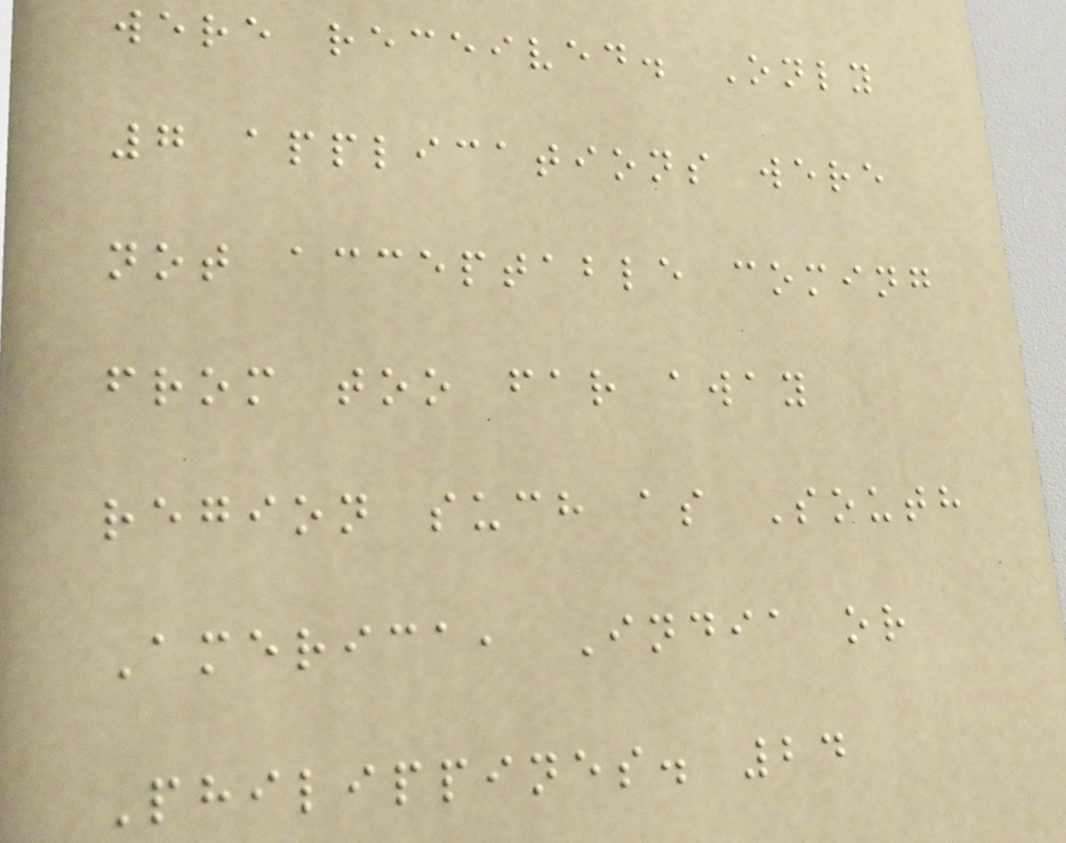were received. Only
7 applications were
not acceptable coming
from too far away
region such as South
America, India or
Philippines. 24
